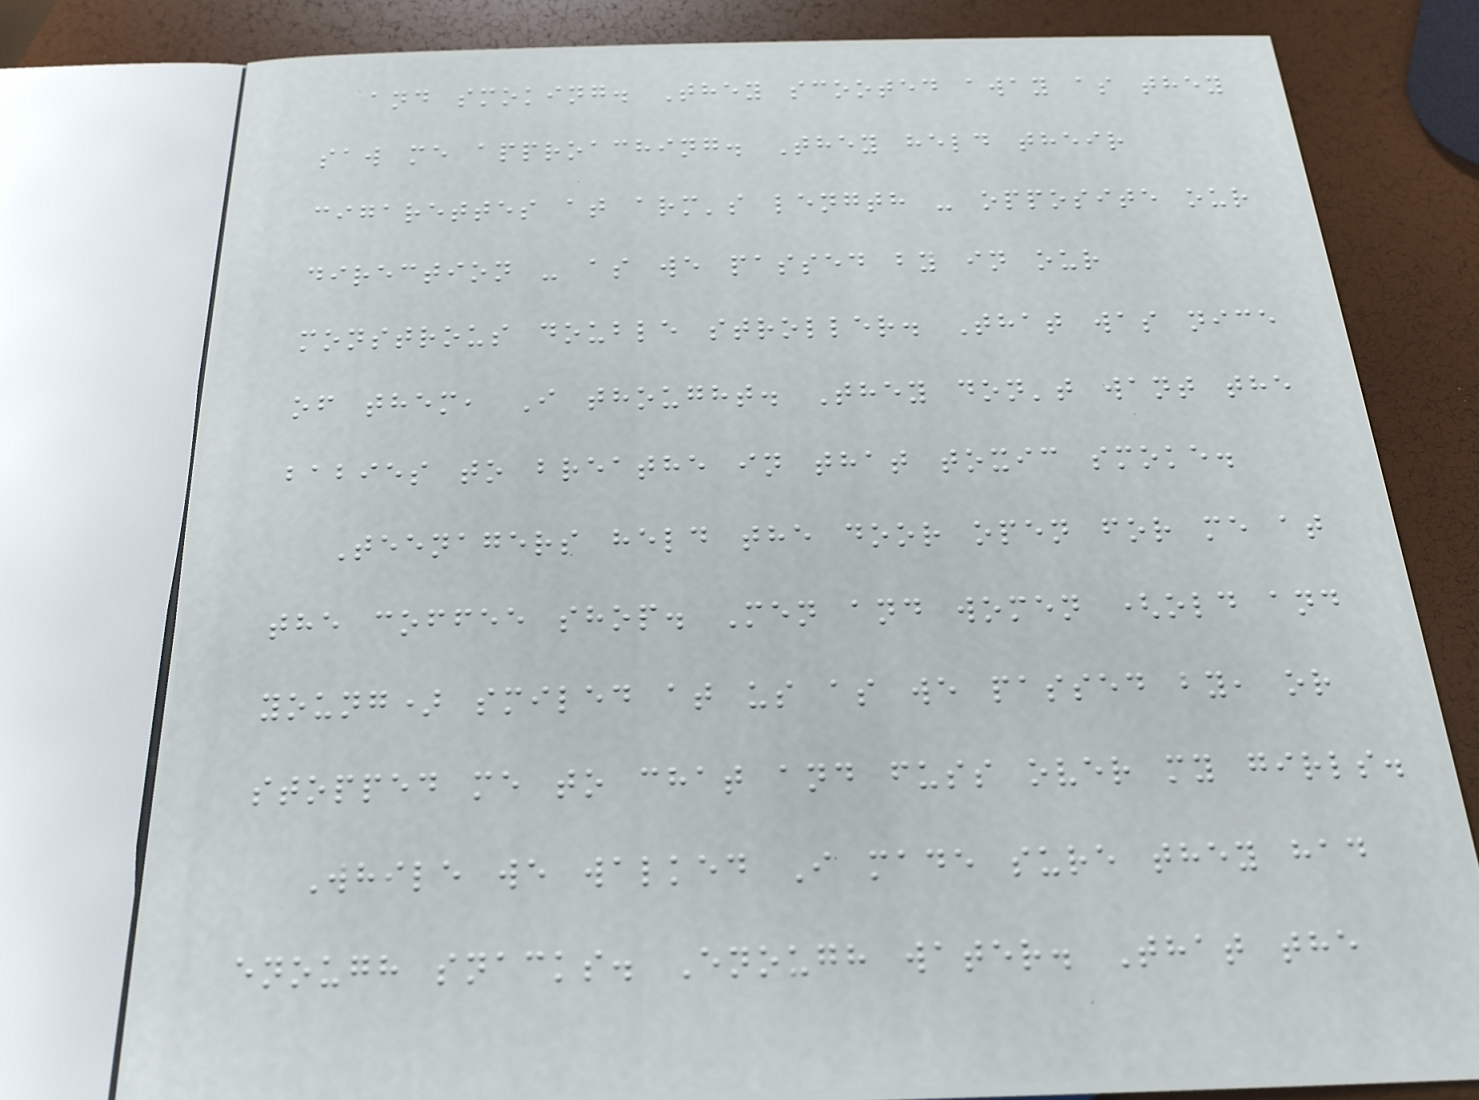and smoking. They scooted away as they
saw me approaching. They held their
cigarettes at arm's length - opposite our
direction - as we passed by in our
monstrous double stroller. That was nice
of them, I thought. They don't want the
babies to breathe in that toxic smoke.
Teenagers held the door open for me at
the coffee shop. Men and women (old and
young) smiled at us as we passed by, or
stopped me to chat and fuss over my girls.
While we walked I made sure they had
enough snacks. Enough water. That the
